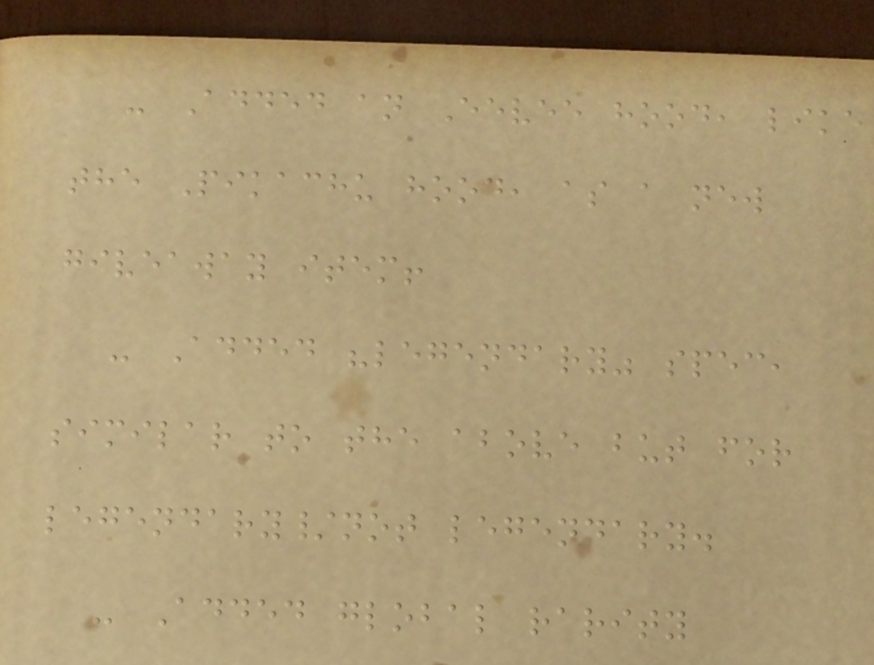- Added an Eevee hood, like
the Pikachu hood, as a new
giveaway item!
- Added "legendary" spec,
similar to the above but for
legendary/not legendary.
- Added global rarity
